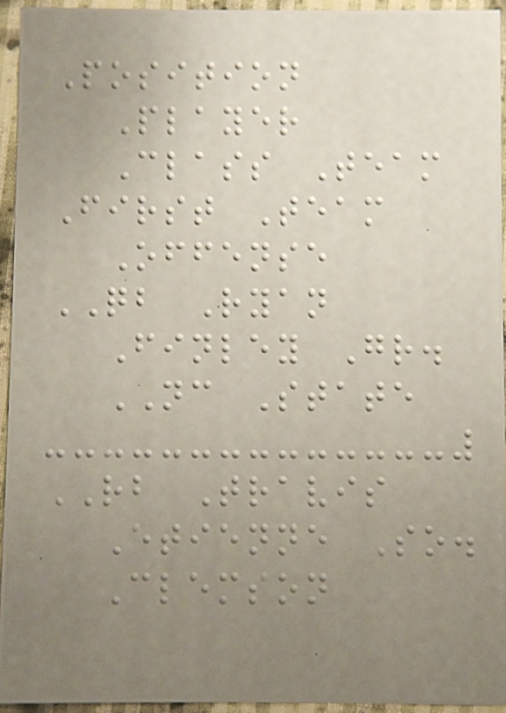Position
Player
Class Team
First Team
Offense
QB Ryan
Finley Gr.
NC State
RB Travis
Etienne So.
Clemson
